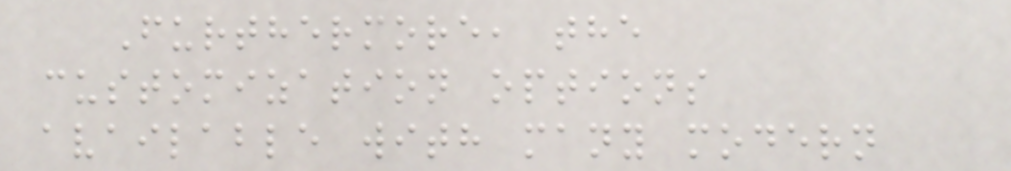Furthermore, the
customization options
available with many modern
